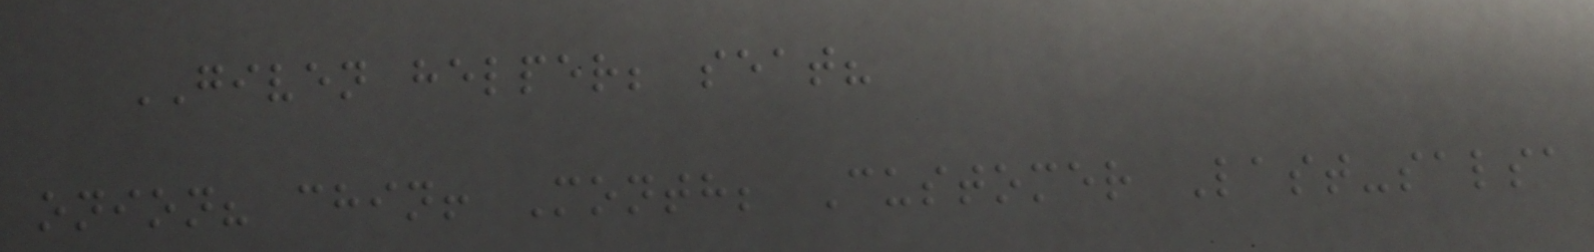GIVEN helper; seat?
onion? chin! Month; Customer Last-salsa
